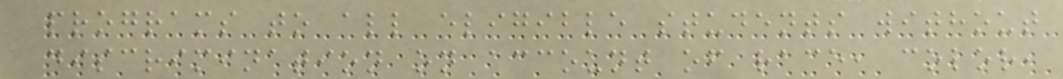programs to all eligible students without
discrimination on account of race, color,
